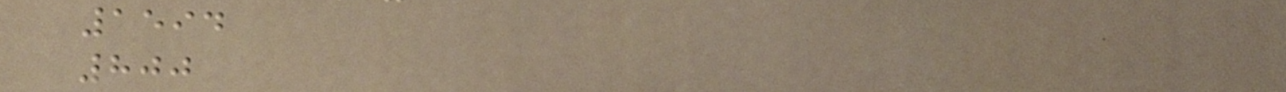1594
800
